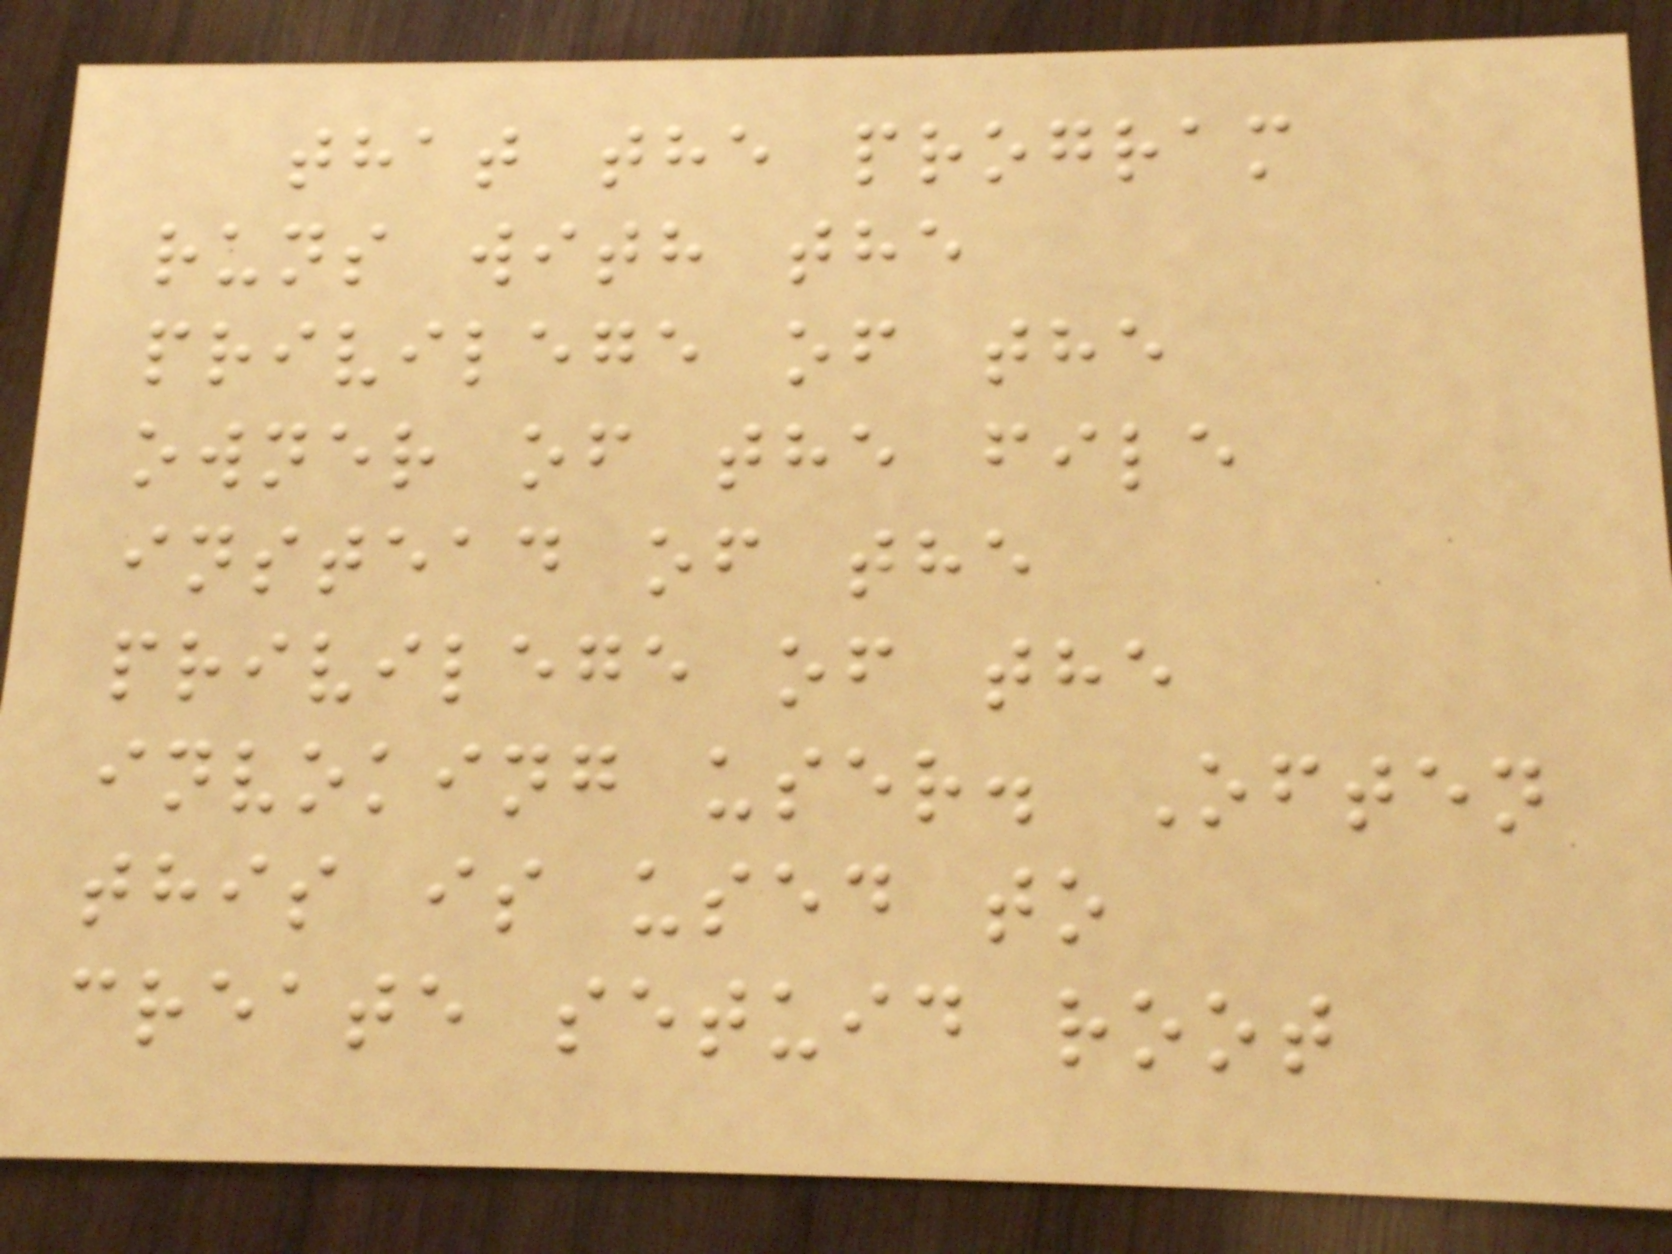that the program
runs with the
privilege of the
owner of the file
instead of the
privilege of the
invoking user. Often
this is used to
create setuid root
